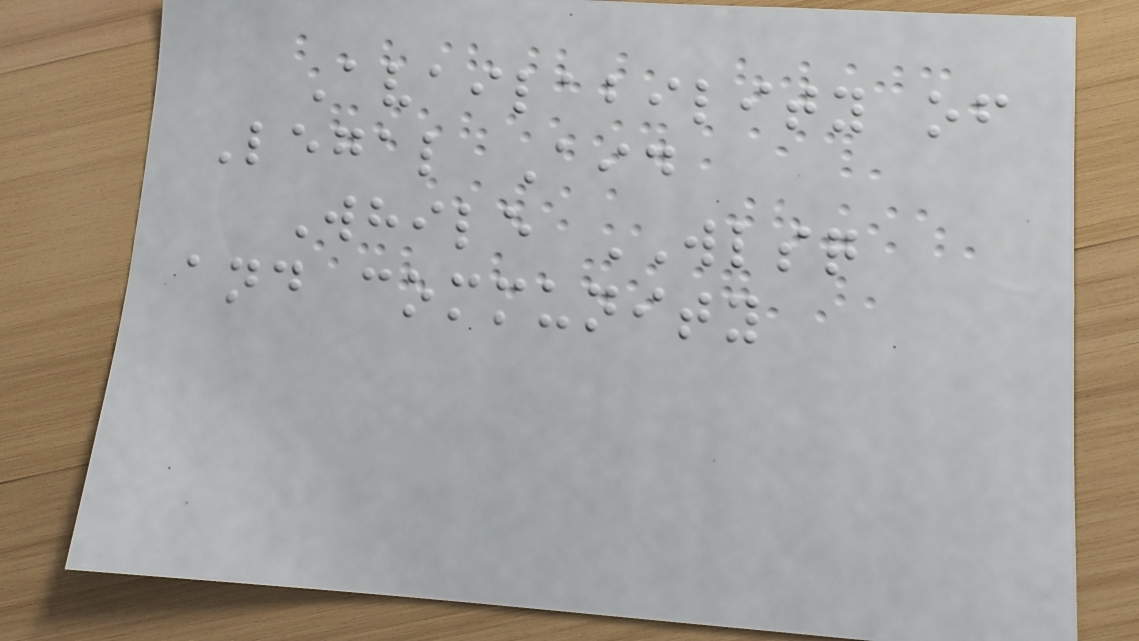Availability of
Legal Aid
While WLSQ
and community
